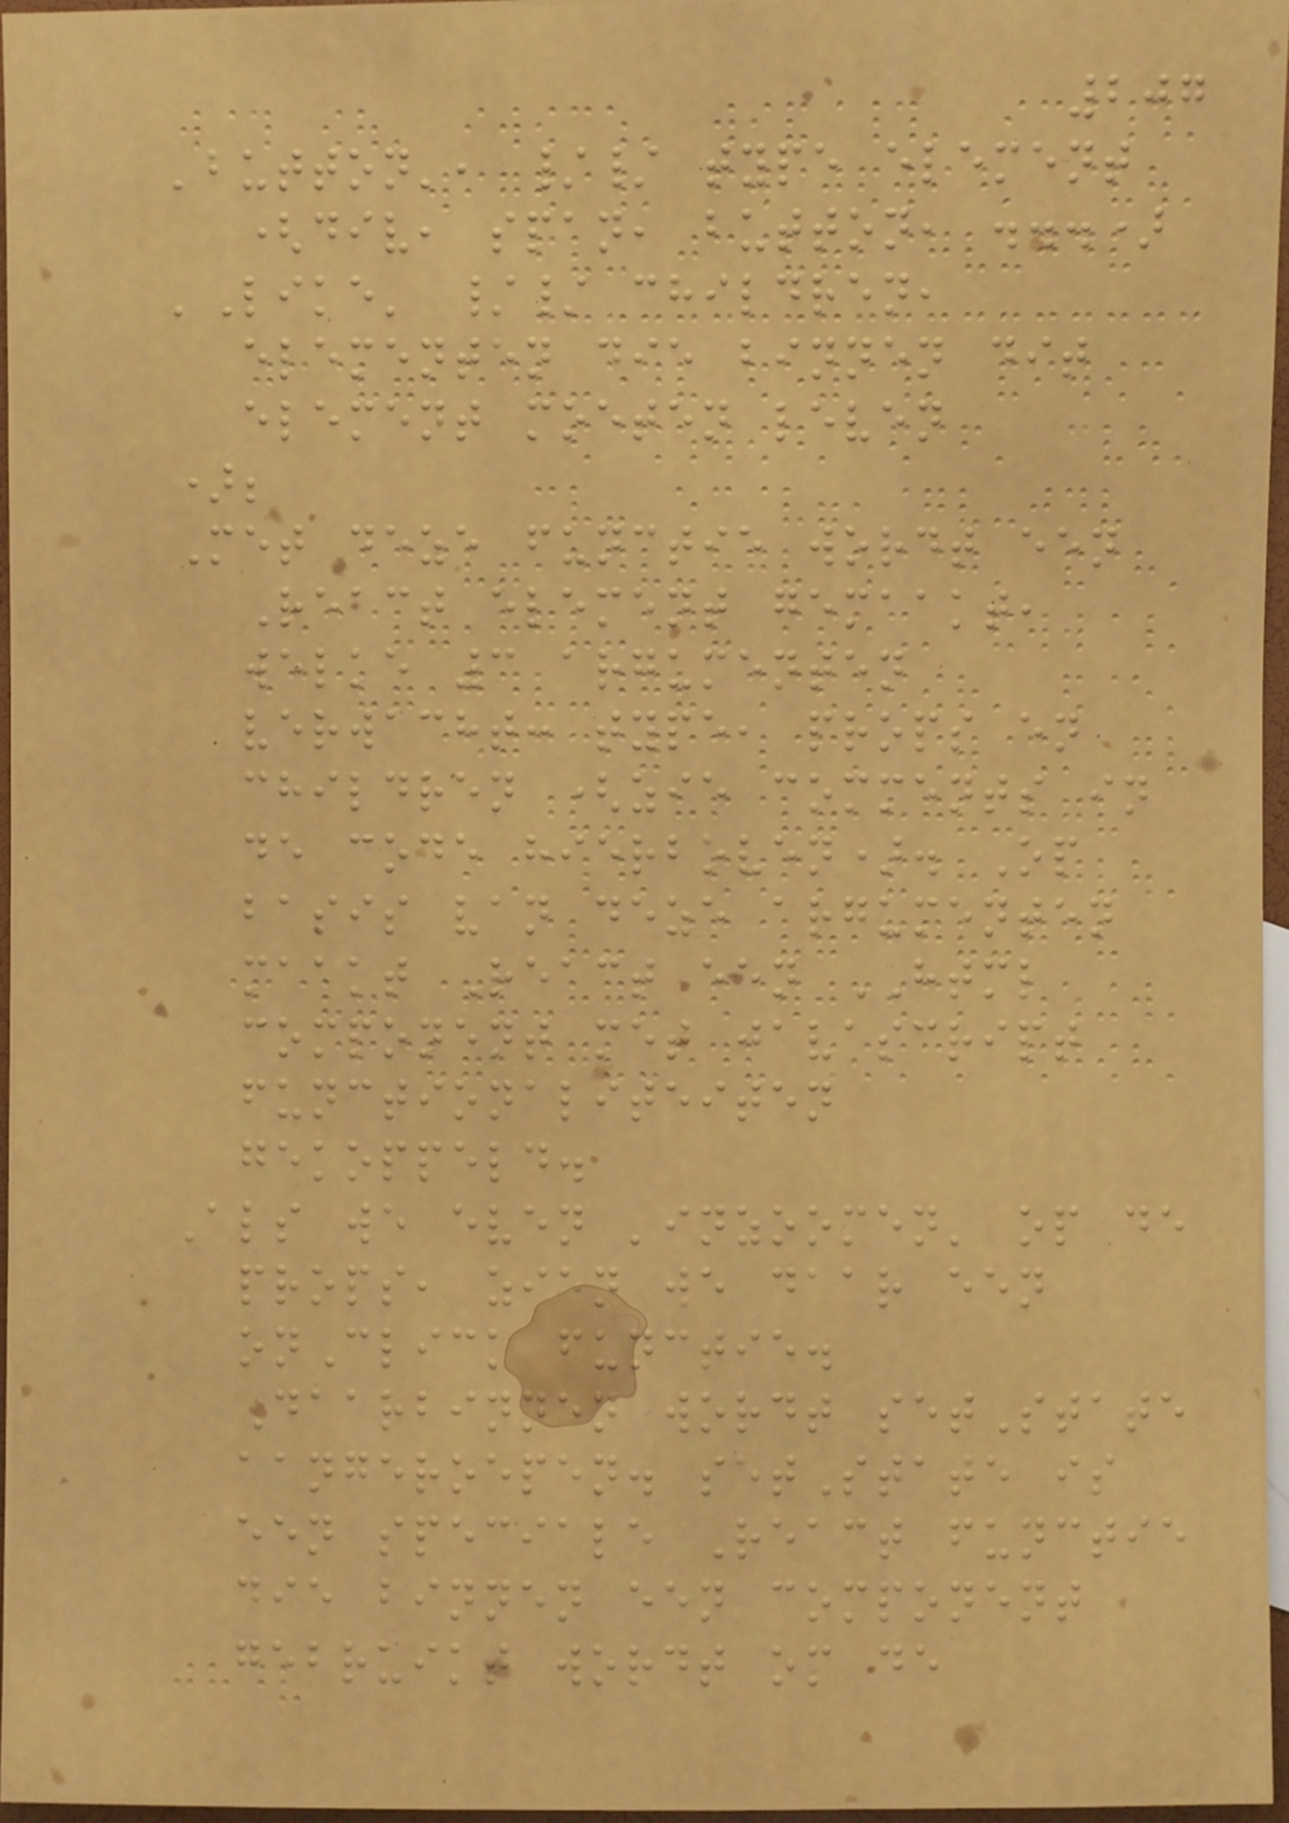207
'button', // type element
(div, span, button, ...)
'Like' // children,
elementen die binnen dit
element moeten leven
);
Met deze functie wordt een
React element gemaakt,
welke 3 argumenten
verwacht: type, props en
children (zie comments in
de code hierboven). Op
basis van deze argumenten
maakt React een HTML
component met javascript
functionaliteiten
gekoppeld.
Als we even 'inzoomen' op de
props, zien we daar een
onClick functie.
Daarbinnen wordt setState
aangeroepen. setState is
een speciale React functie
die binnen een component
gebruikt wordt om de
